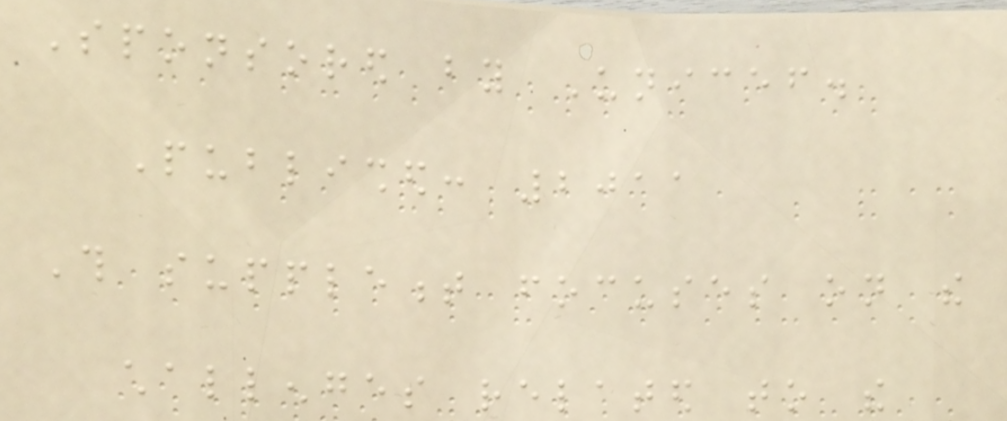Sponsored by Unicef.
Published: 2011
This supplement focuses on the
challenges related to the
